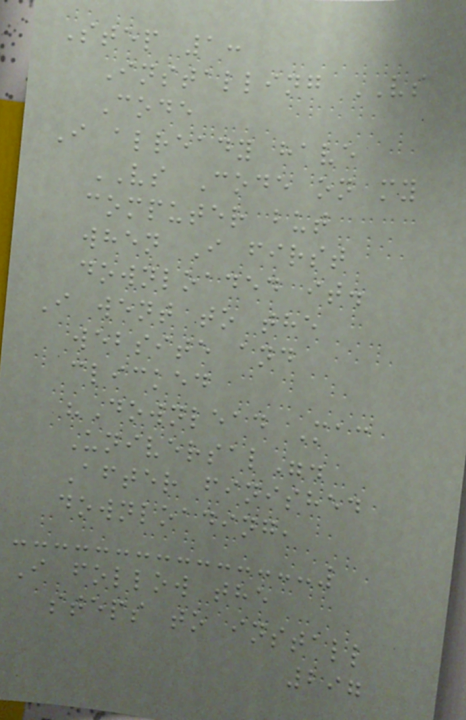Step 1:
Installing VS
Code
I already have
VS Code on my
computer but
when I first
downloaded it.
I went to the
website and
clicked
"Downlead Mac
Universal".
After finished
downloading,
I follow the
steps to install
297
